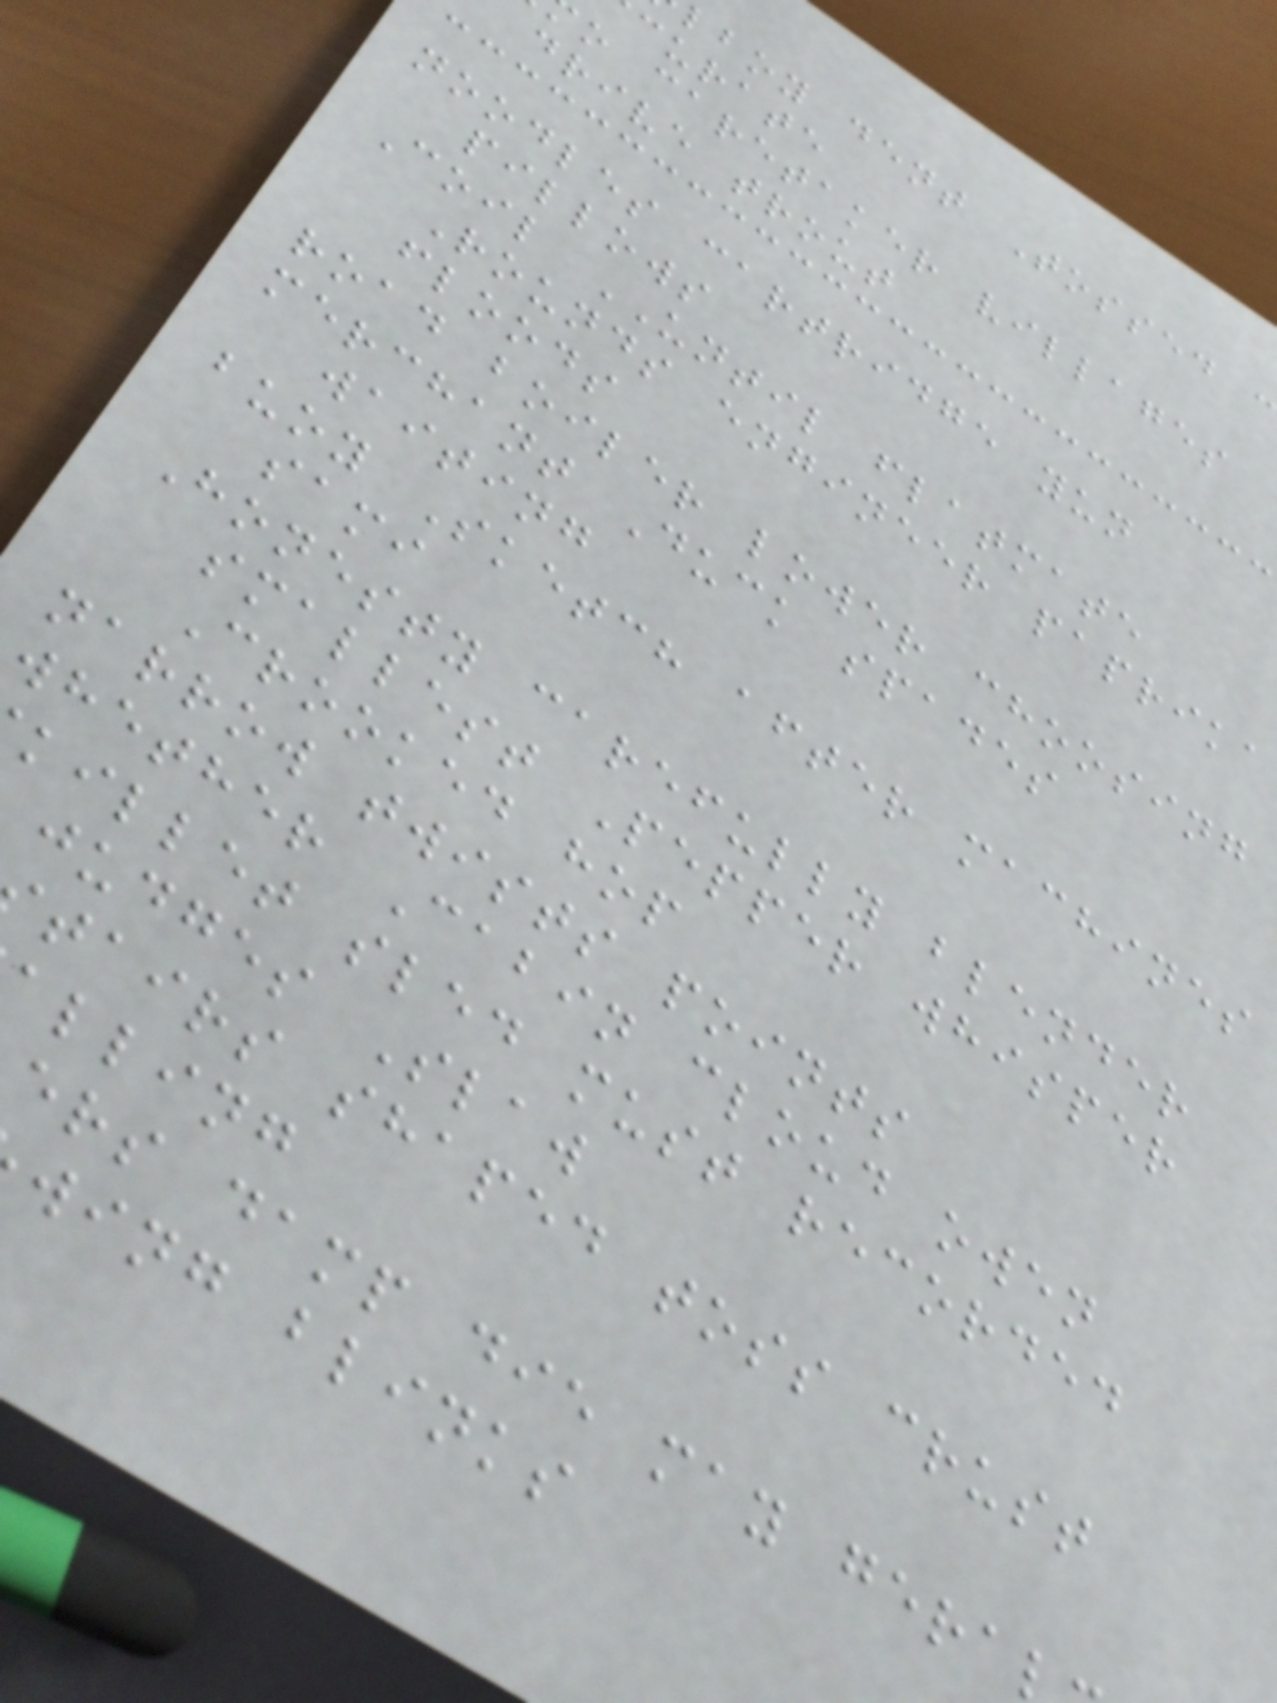lboy dent Tossed c
curate
o caretaker villages
drive trout
noodles cartridge yun
pillows
Coil UNTIL flatmate
Rounds engineer paprika
floods
road boiler lower choosing
merchant Duck spades
waiting
buoy Sketch after machines
sami
Honesty carefully blender
smallest Pepper whisper
Crooked hop
narrow twists points
whether Cabin cloud owen
killet sled must recorded
judges Slaw
tairs shaped toss crust
alling
ers damp die may gera
wing blinks
